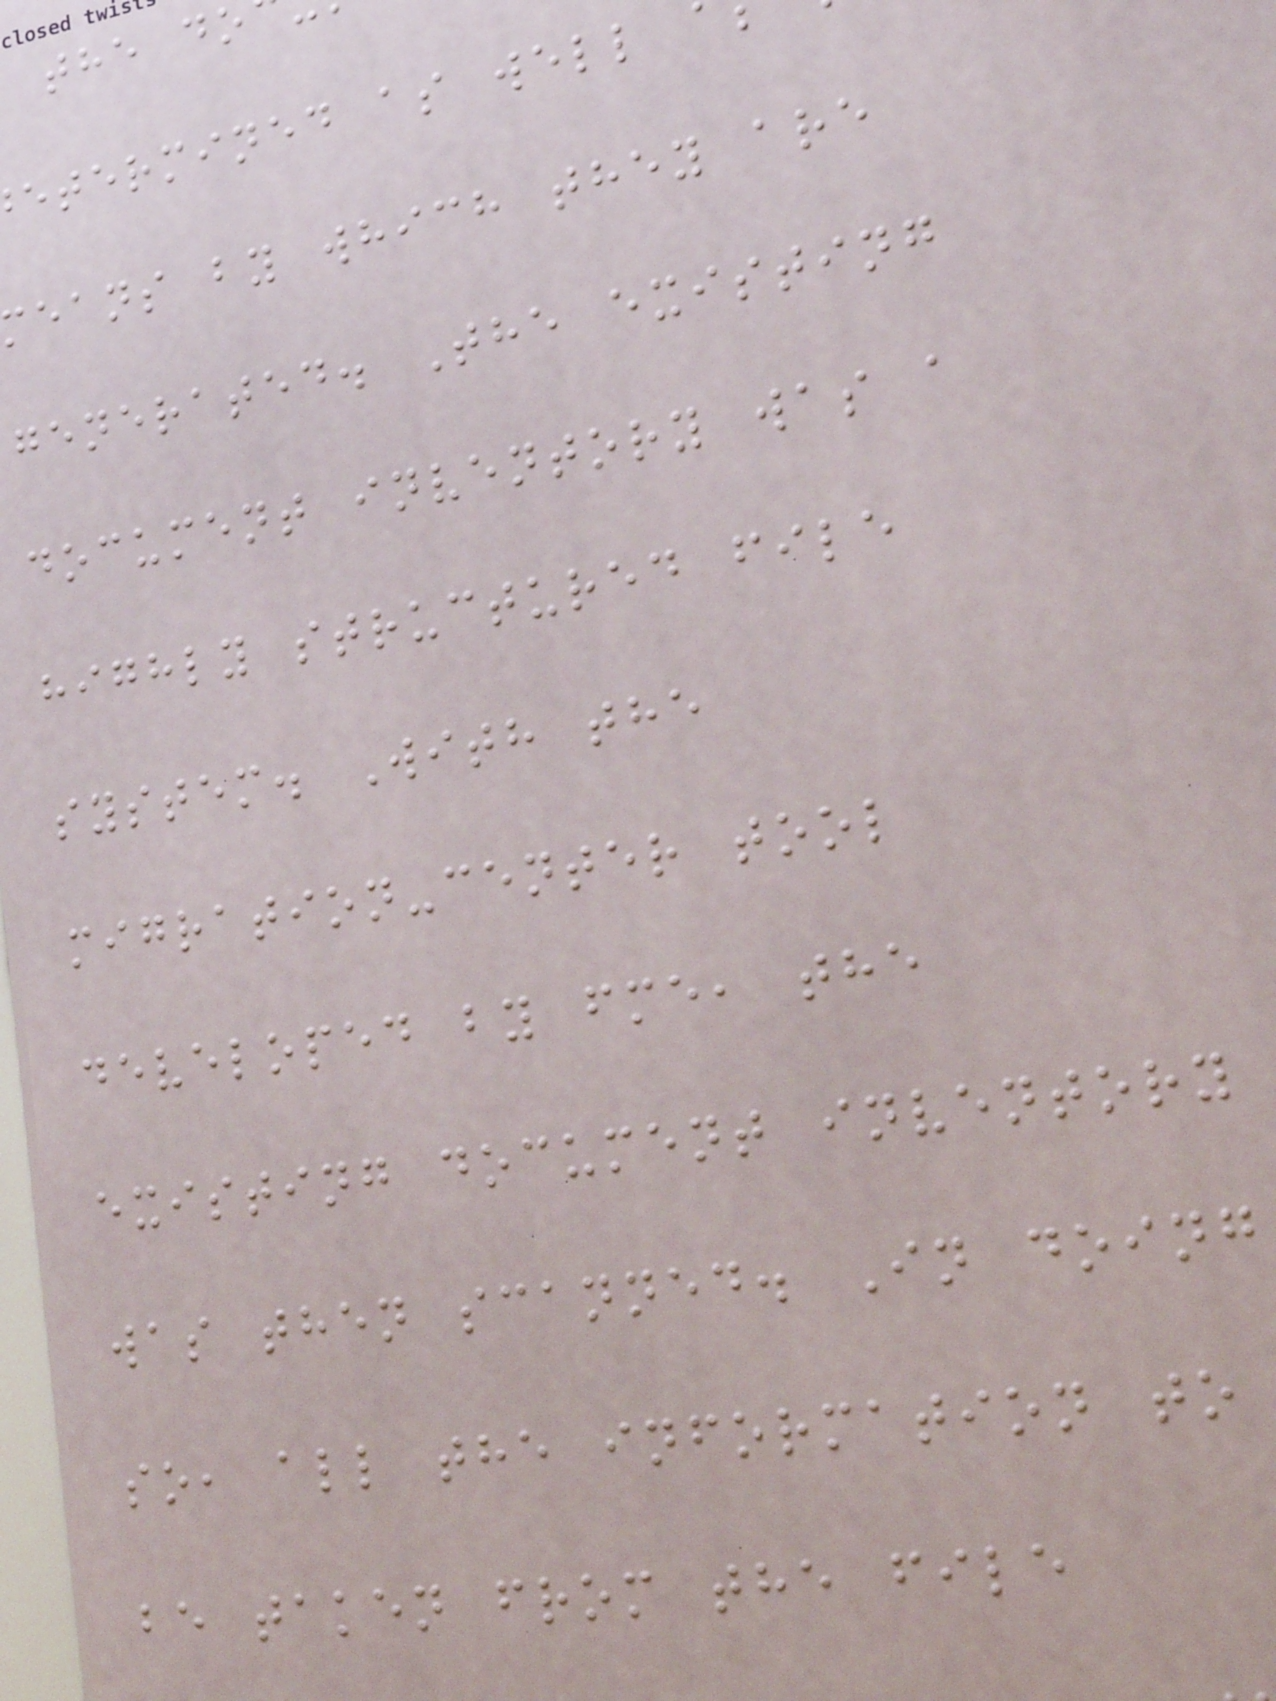the do
etermined as well
means by which they are
generated. The existing
document inventory was a
highly structured file
system. With the
migration-center tool
developed by fme, the
existing document inventory
was then scanned. In doing
so, all the information to
be taken from the file
